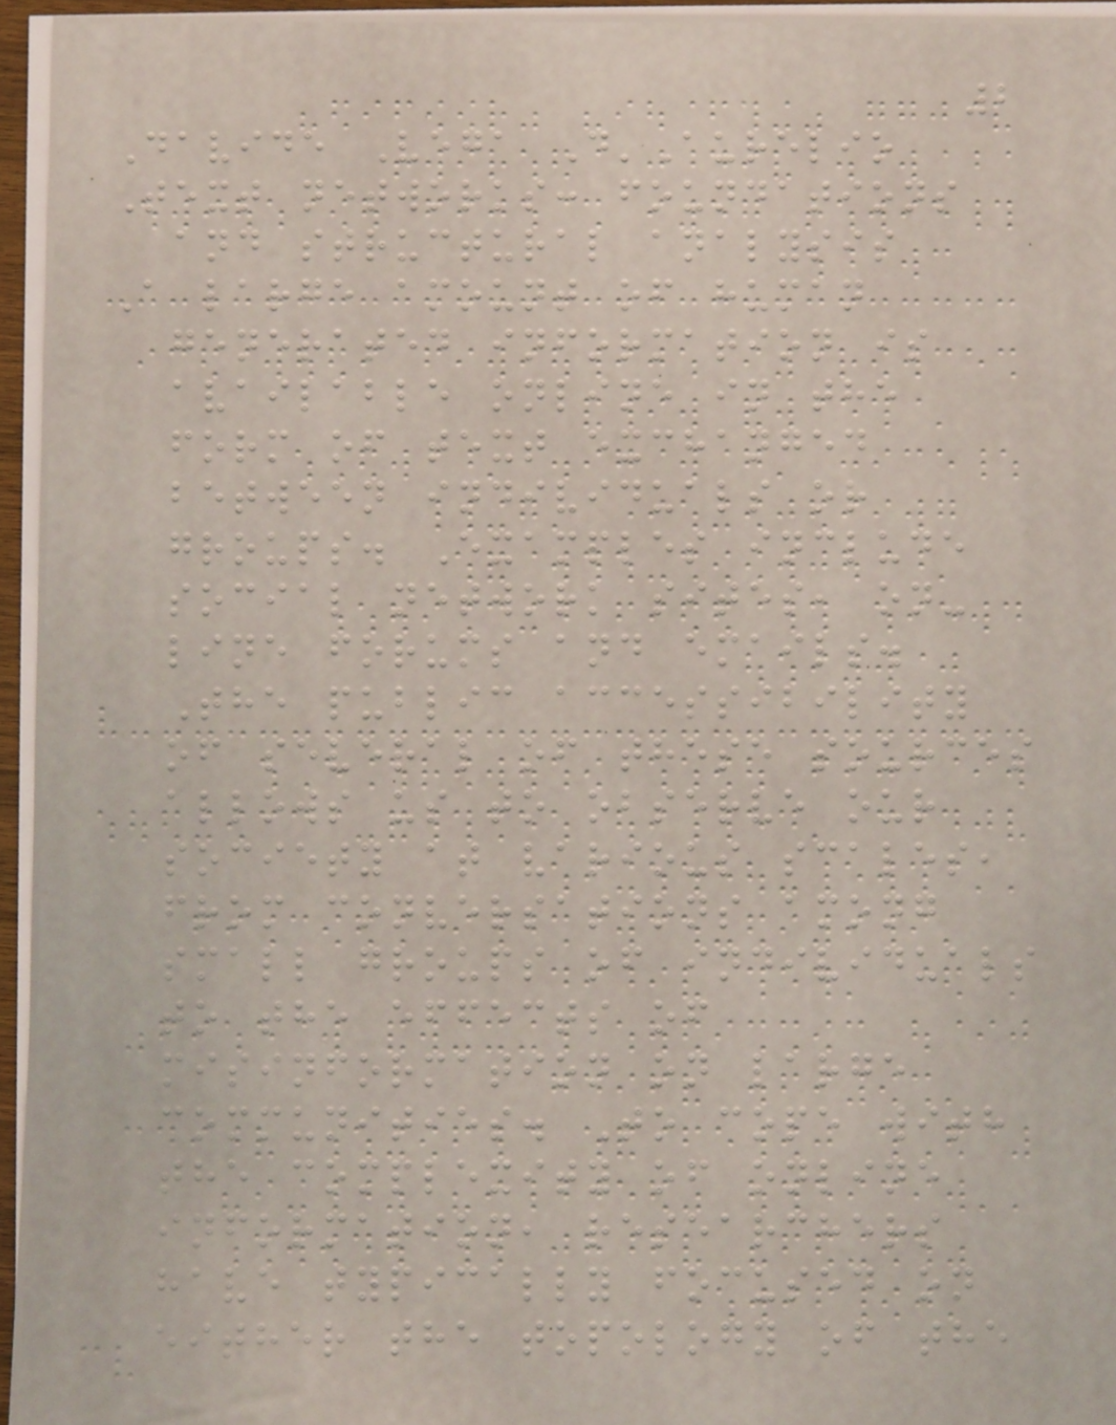2
Davide Vega D'Aurelio
Text networks: foundations
and structural analysis
A large amount of human
generated information is
available online in the
form of text exchanged
between individuals or
groups. Examples include
social network sites, on-
line forums and emails.
The public accessibility
of several of these sources
allows us to observe our
society at various scales,
from conversations among
small groups of individuals
to the effects of
misinformation on large
communities. To cope with
the complexity of online
information, researchers
have typically focused on
either the topology of the
